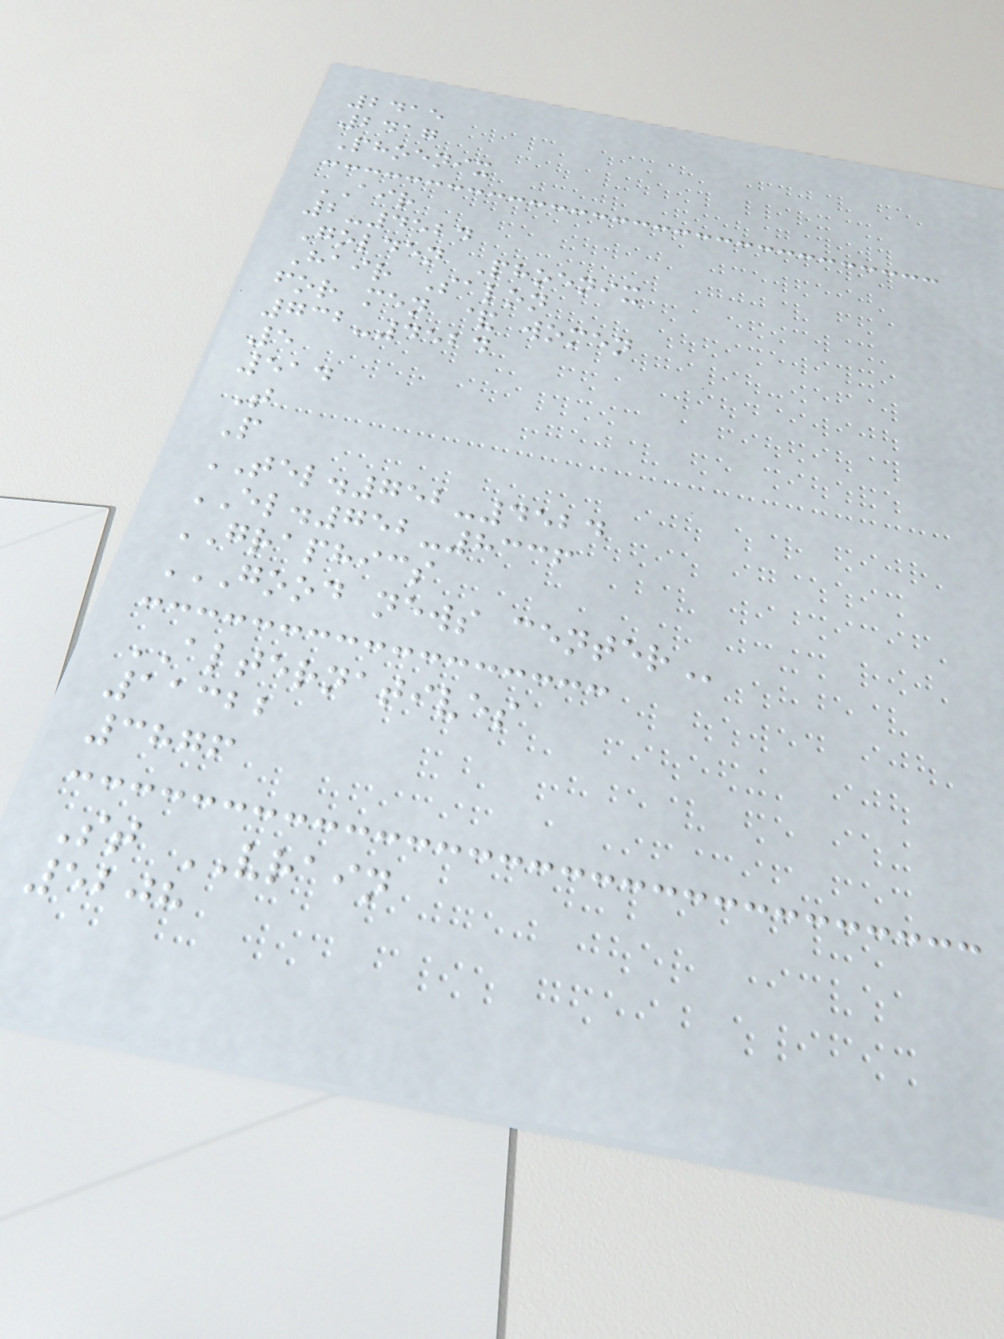2415
2417
Phoenix
AIR
2-4524
Golden Phoenix
Hair Salon
for men & women
732-4524
5
514
T
P
TEL.752-4524
EL.752-8336
GRAPHICS
GOOD NEWS CENTER
ALTERNATIVES
11322
3876
St VRAIN
5208
